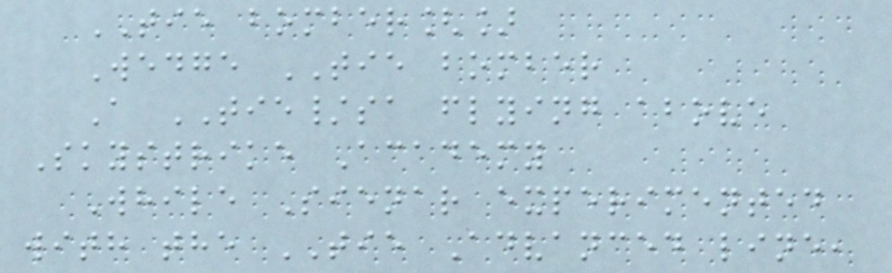TIE bomber[]
Wedge TIE bomber
A TIE/sa flying above
Skystrike Academy
While Sienar experimented
with the TIE Advanced line,
